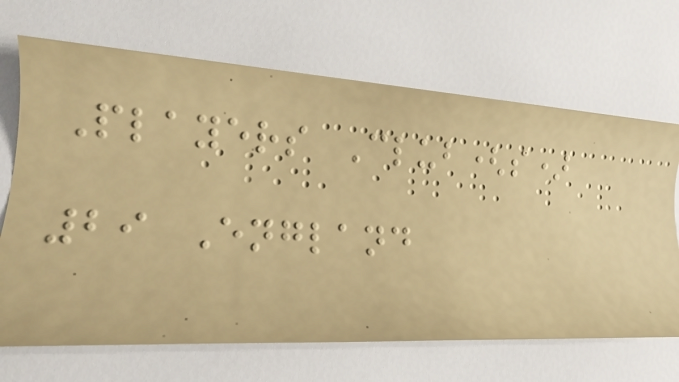Players Club(s)
29 England
